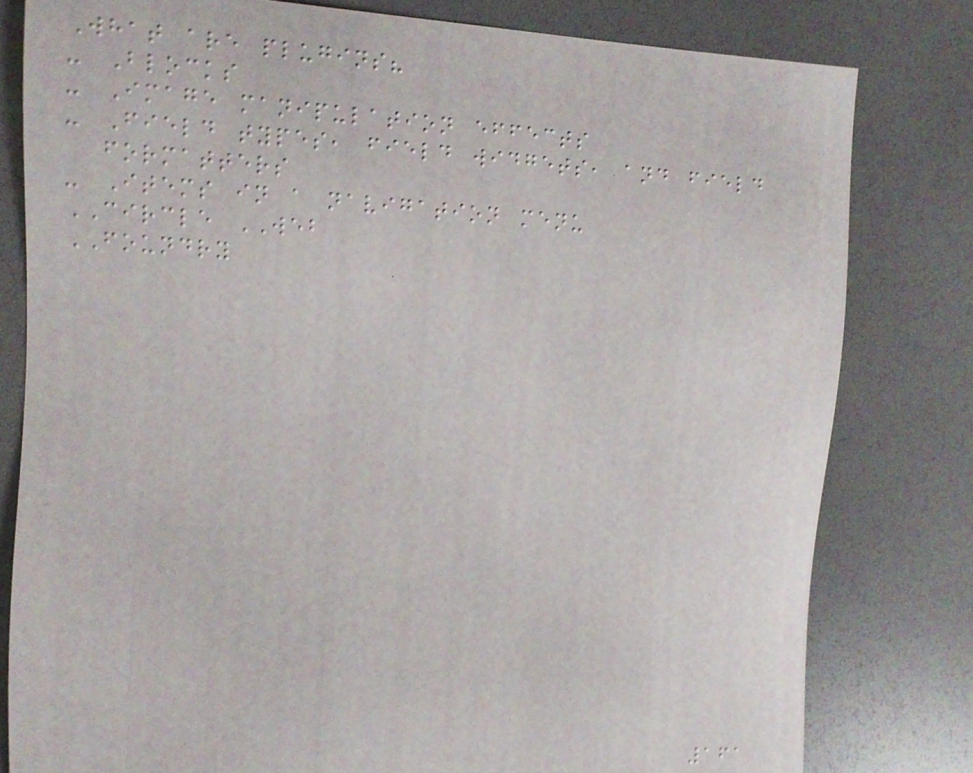What are plugins?
- Blocks
- Image manipulation effects
- Field types, field widgets, and field
formatters
- Items in a navigation menu
CIRCLE WEB
FOUNDRY
161
